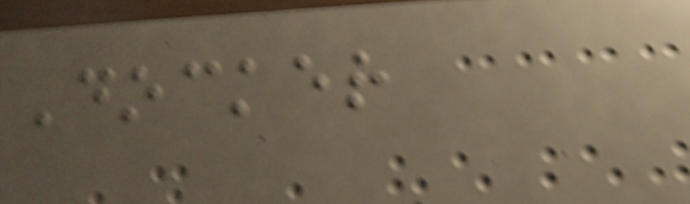Docker
